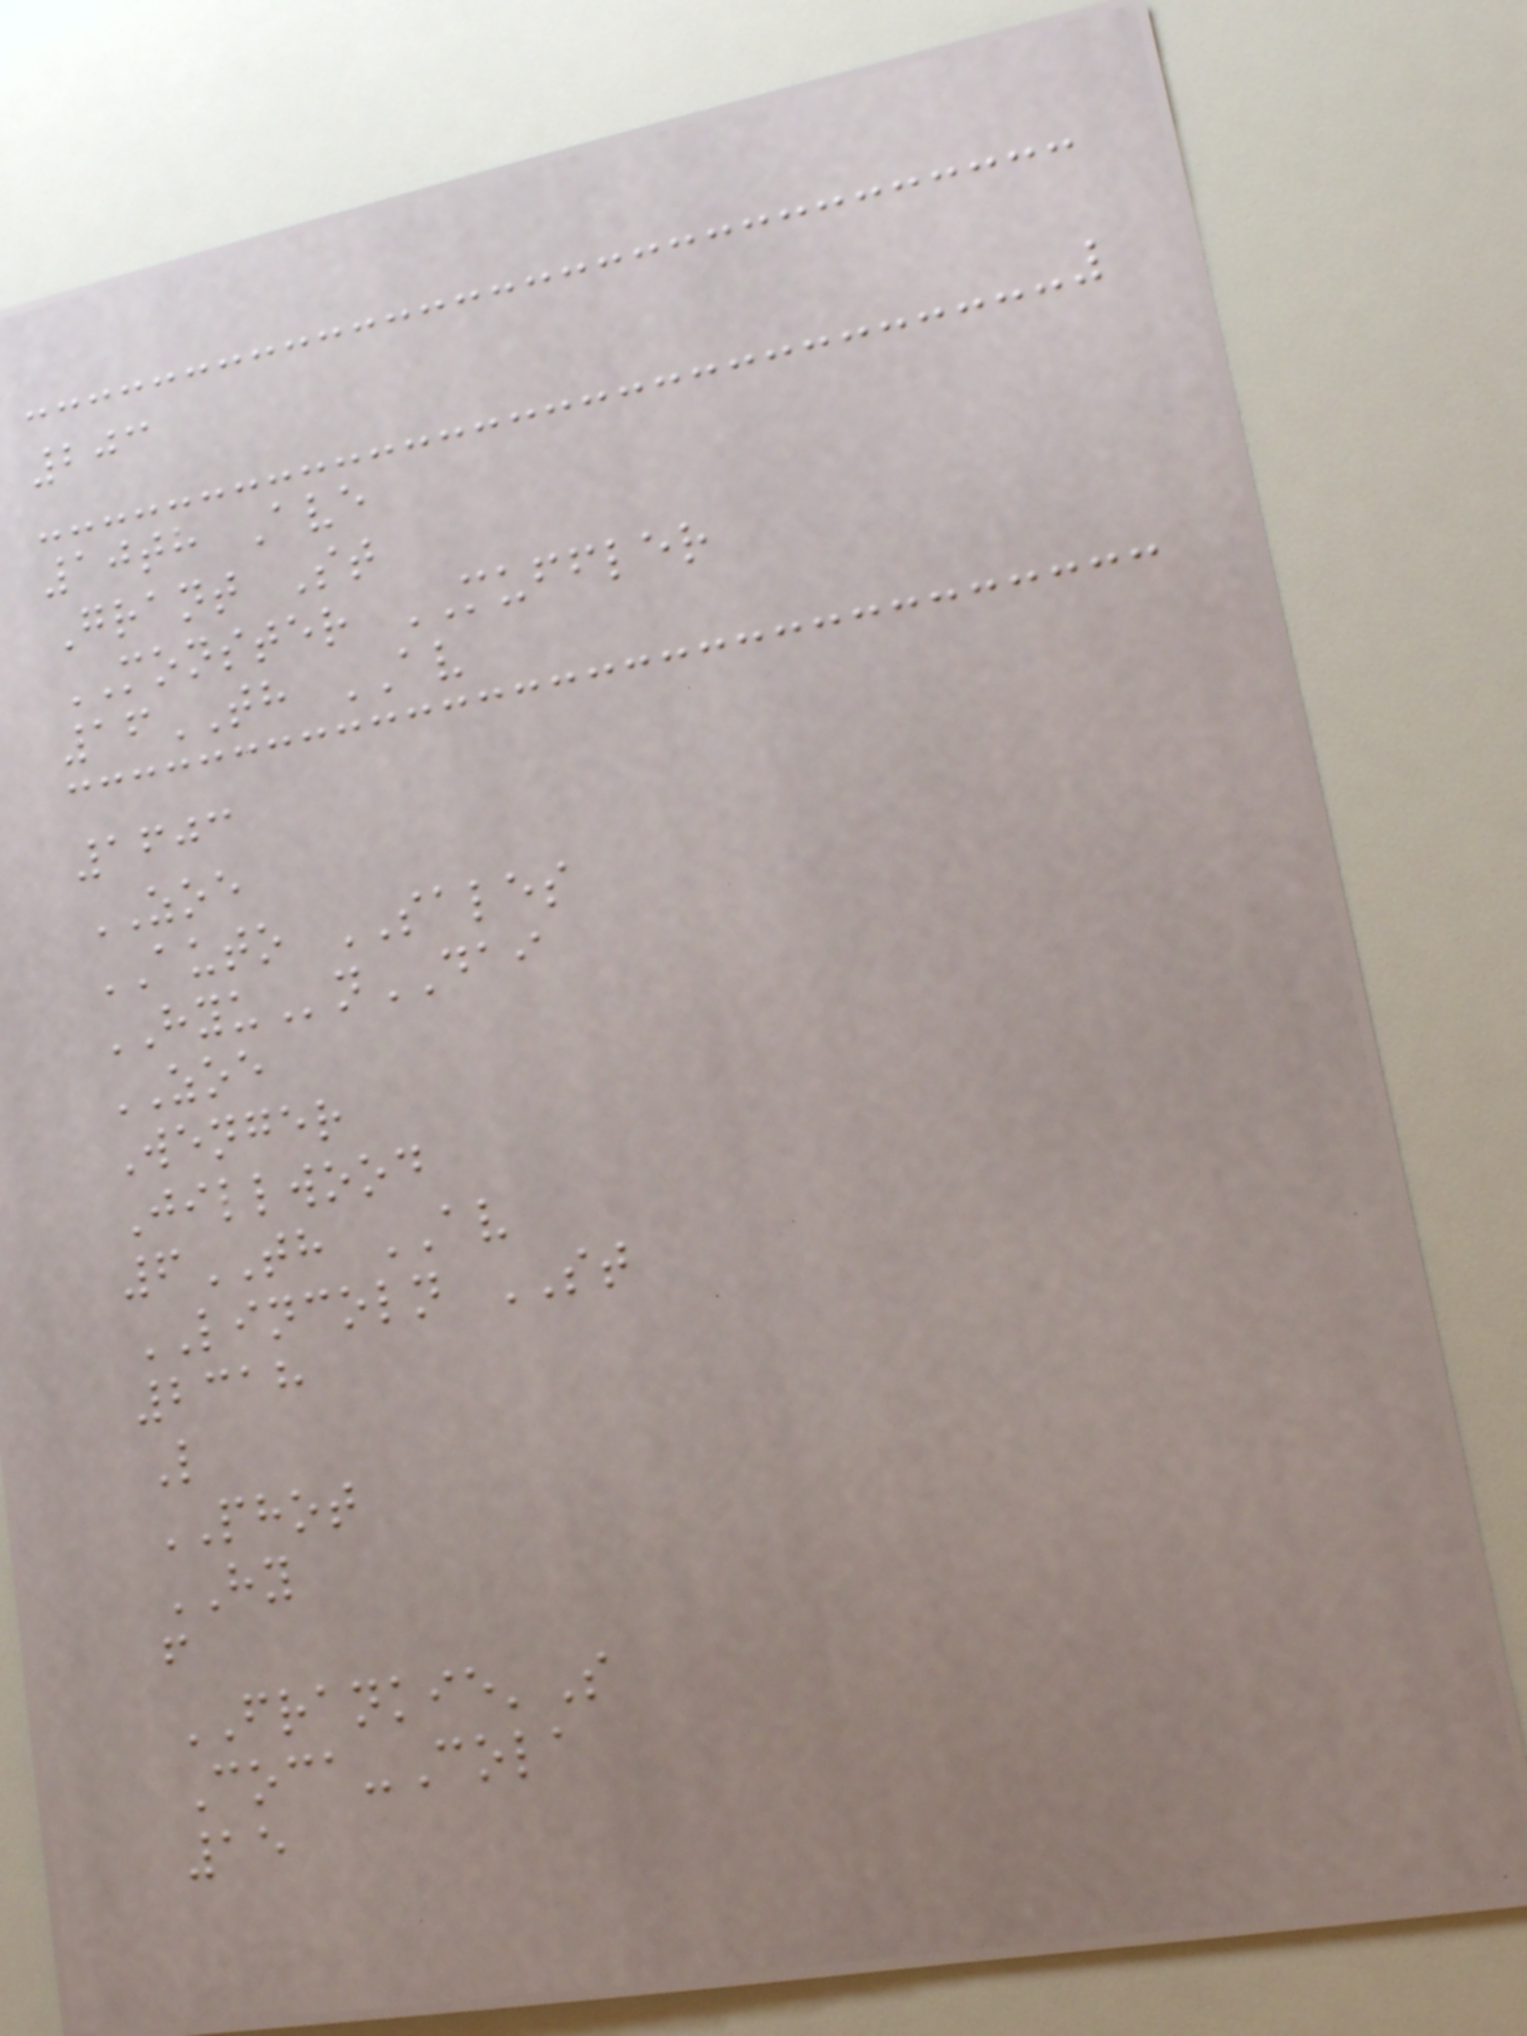203
10th Ave
Grant St
MONSTER MUFFLER
16TH AV
1603
ZOE
AUTO SALES
HYUnDAI
ZOE
Wenger
Jillwood
6TH AV
LINCOLN ST
2318
L
PHOT
HY
f
FRANKIE'S
Coca-Cola
15
